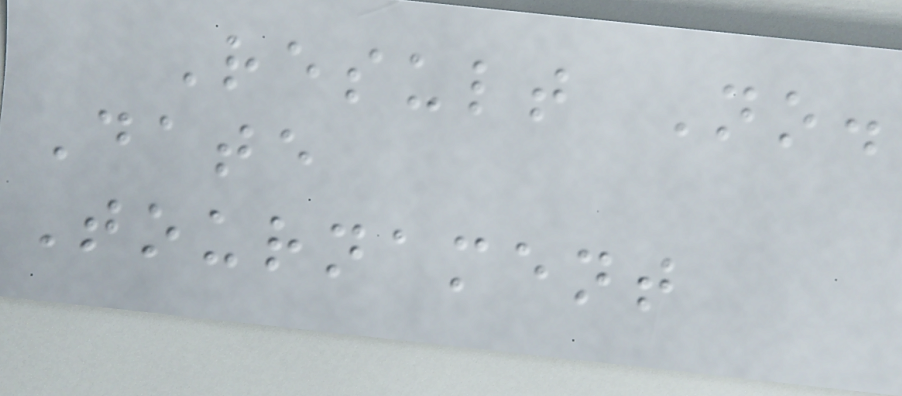Result No.
Date
Tournament
